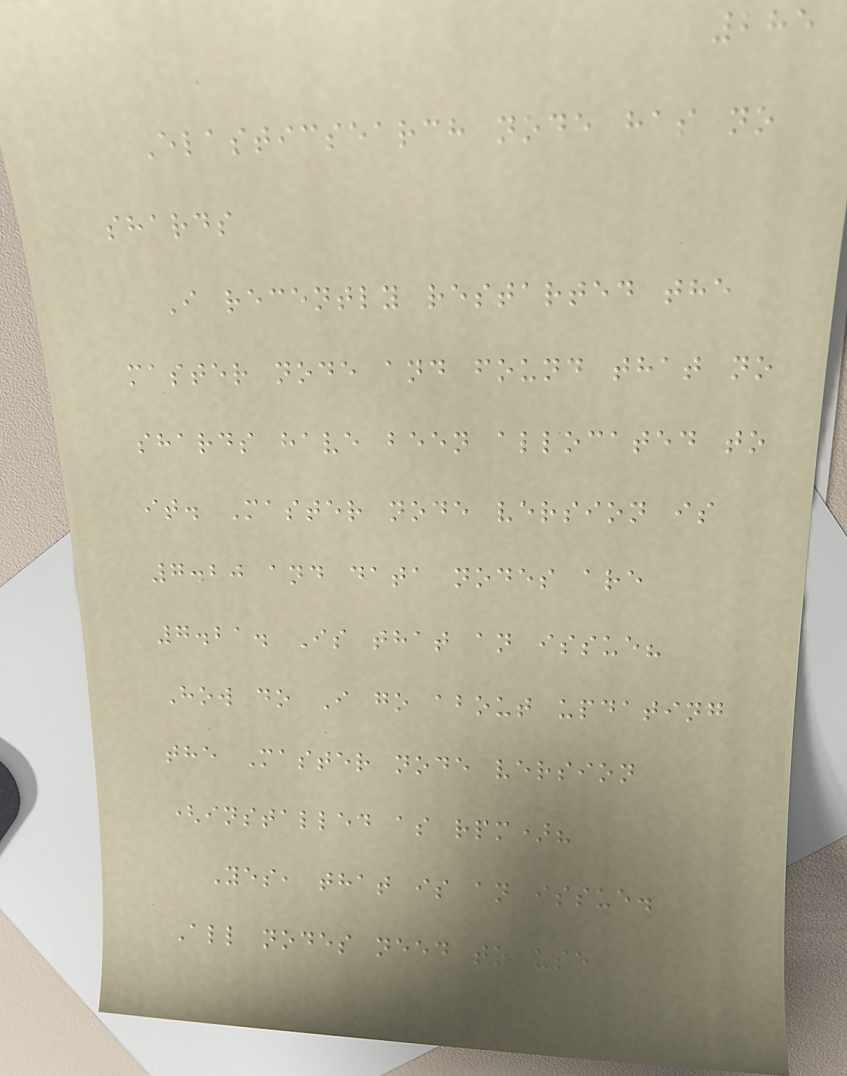285
Elasticsearch node has no
shards
I recently restarted the
master node and found that no
shards have been allocated to
it. Master node version is
7.20 and data nodes are
7.21. Is that an issue?
How do I go about updating
the Master node version
(installed as rpm)?
Yes, that is an issue.
All nodes need to use
